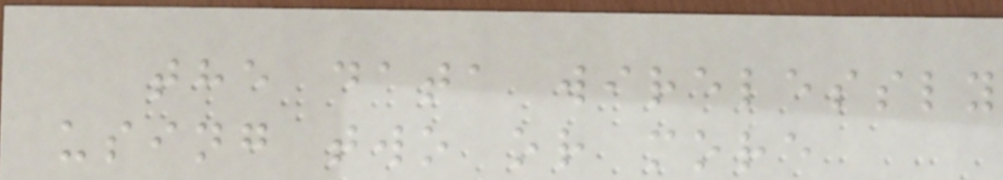the data wirelessly
using two or more
